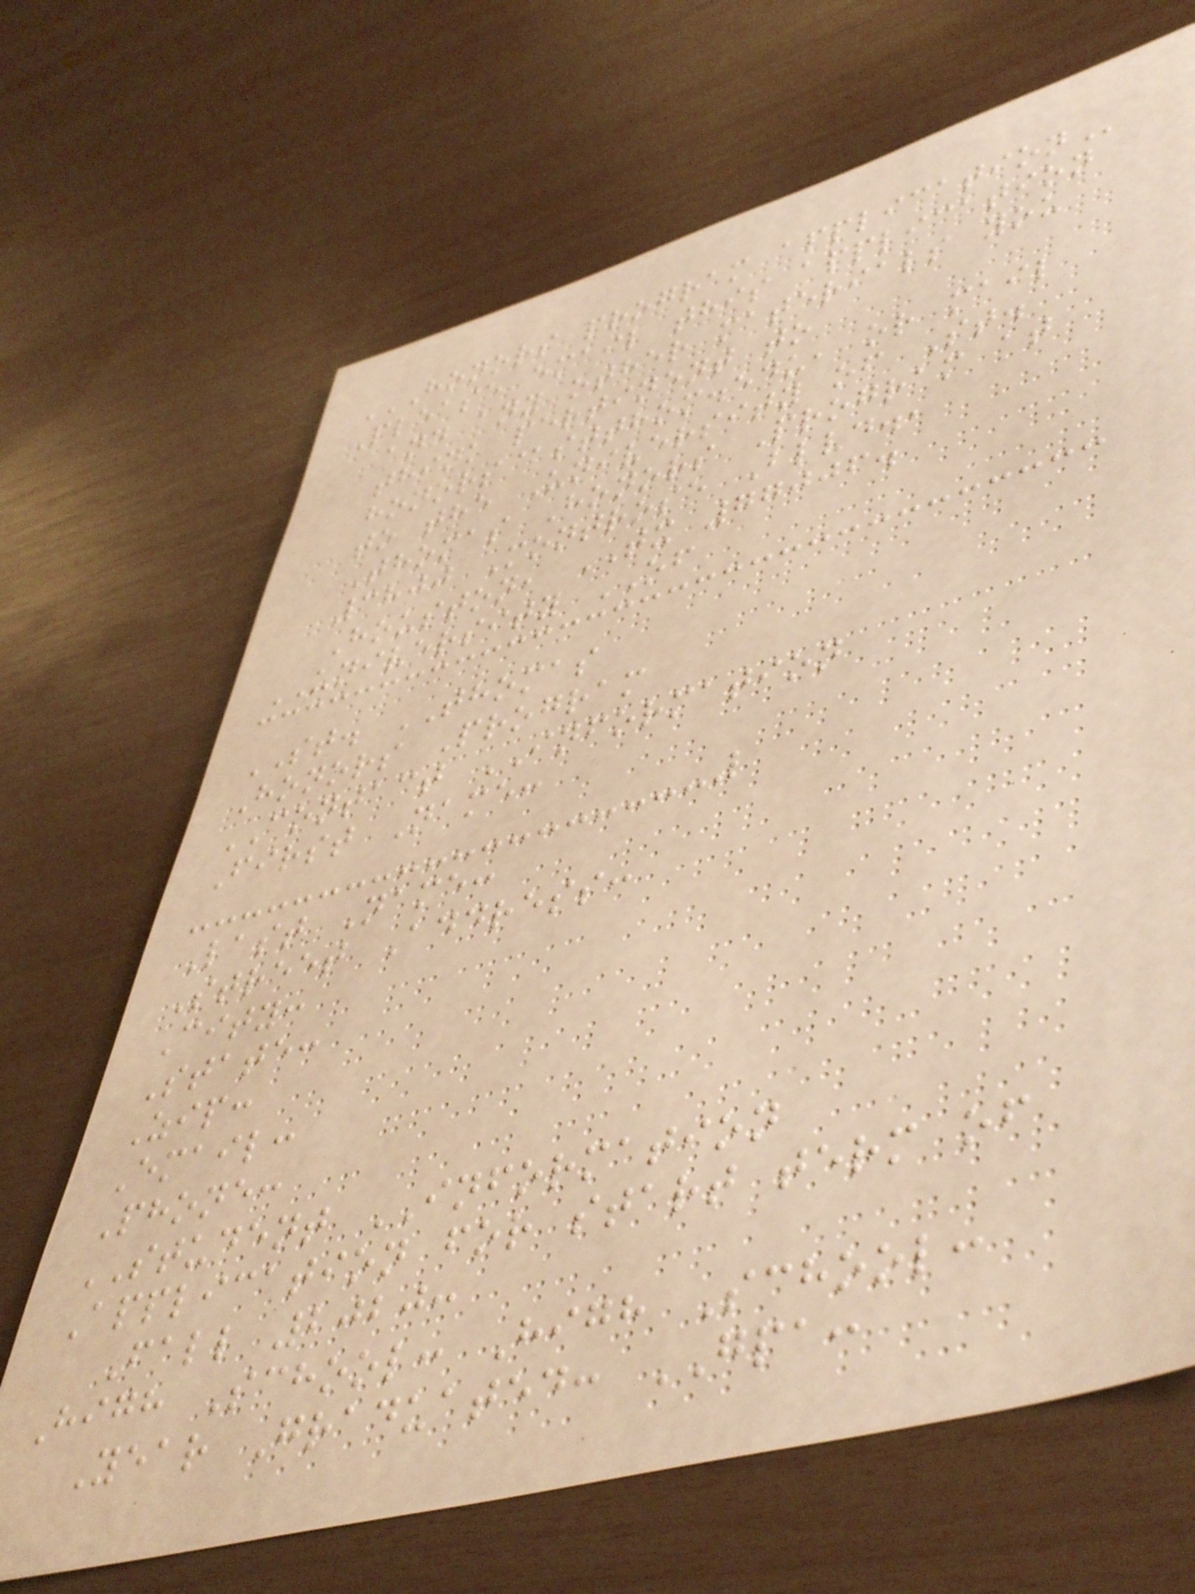HONORS PROGRAM APPLICATION
Please email this application
and any other materials you
think pertinent to
honors@stthom.edu, or mail
to the University of St.
Thomas Honors Program at
3800 Montrose Blvd.,
Houston, TX 77006.
UNIVERSITY OF
ST. THOMAS
Honors Program
CONTACT INFORMATION
First Name:
Last Name:
Street Address:
City:
State:
Zip:
Email:
Phone:
STUDENT INFORMATION
Application for start term of
Fall 2020:
High School: High School:
Year Graduated: GPA:
